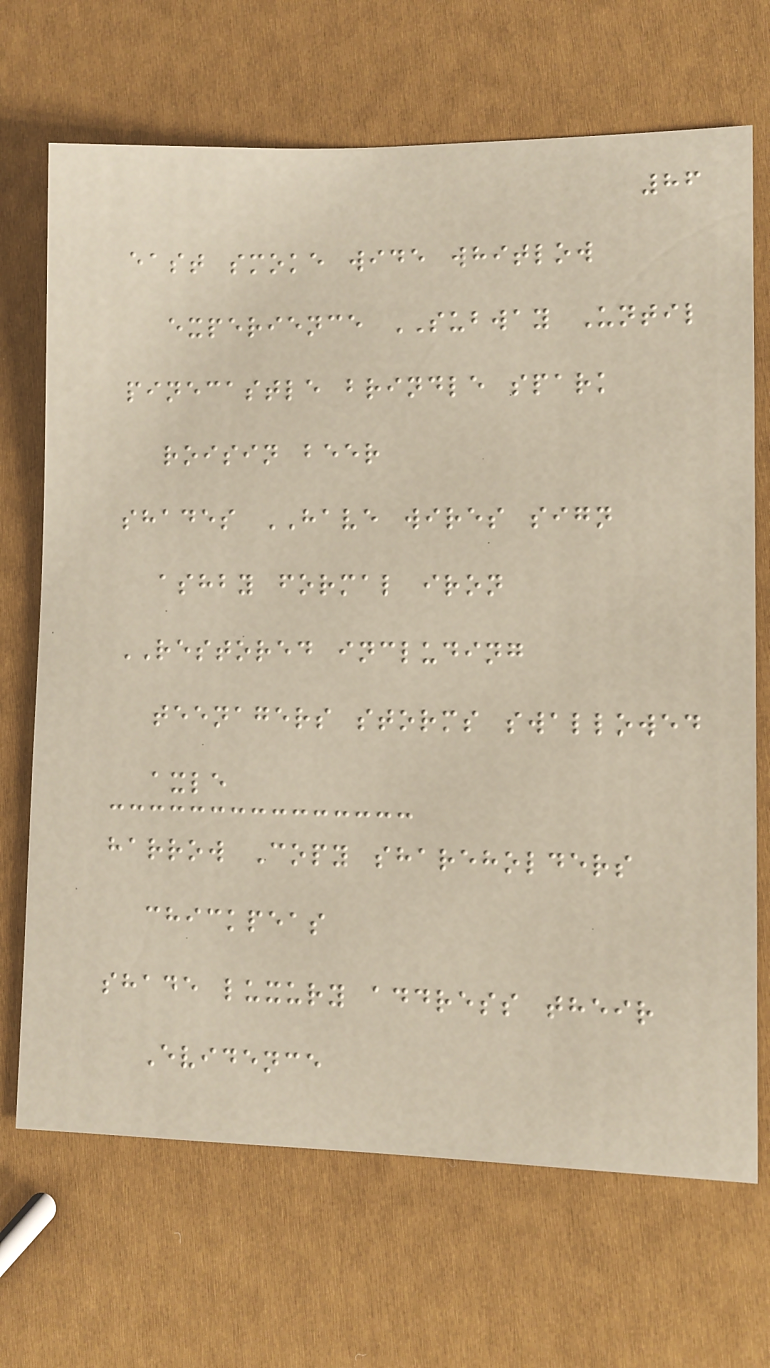86
east smoke wide whitlow
experience SUBWAY Until
pinecastle brindle spark
roisin beer
shades HAVE wires sign
ashby formal iron
RESTORED including
teenagers storms swallowed
axle
harrow Copy shareholders
chickpeas
shade luxury address their
Evidence
